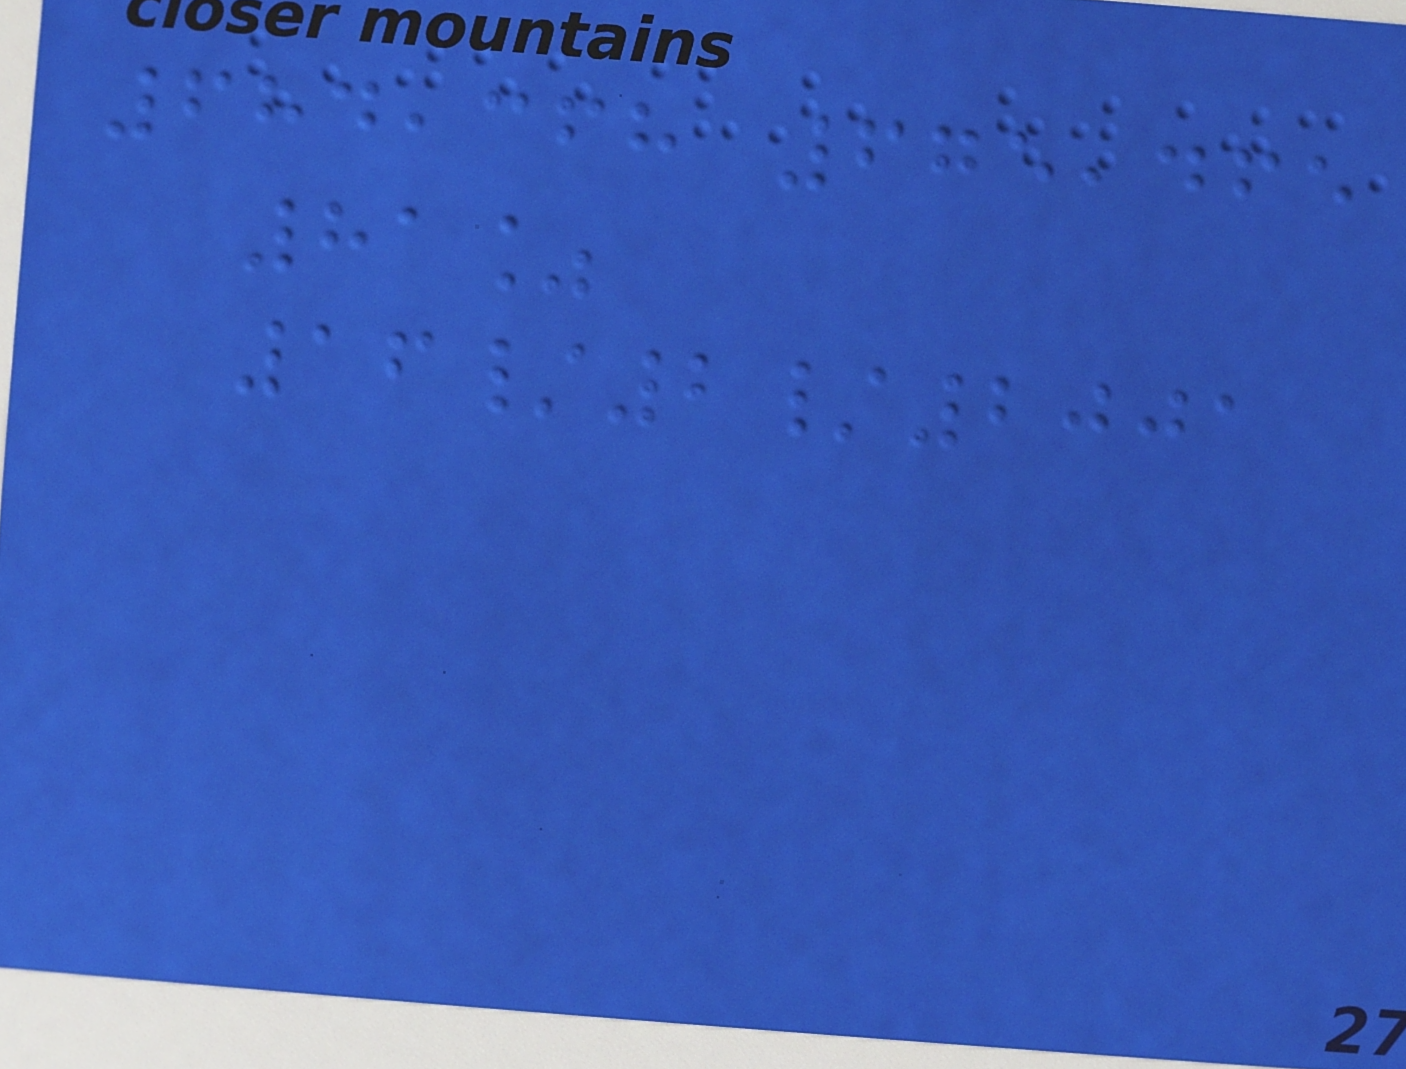684,368 675,465
81%
16/2/2001
